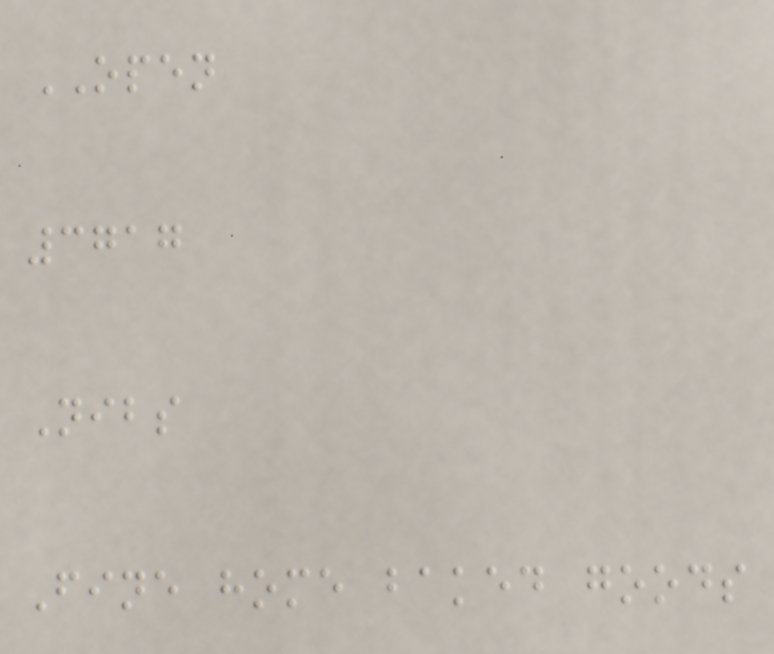OPEN
3717
Nibs
Fine home baked goods
